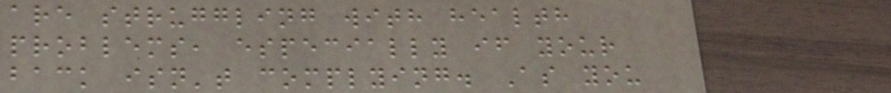are struggling with health
problems, especially if your
back isn't complying. As you
